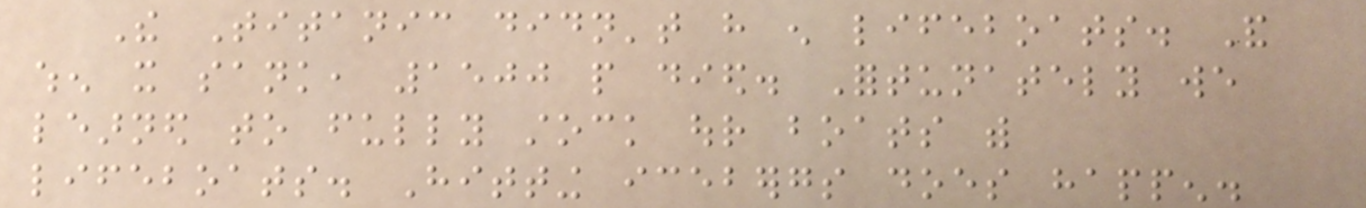The Titanic didn't have enough lifeboats. And
when it sank, 1500 people died. Fortunately we
learned to fully stock our boats with
lifeboats. Hitting icebergs does happen.
